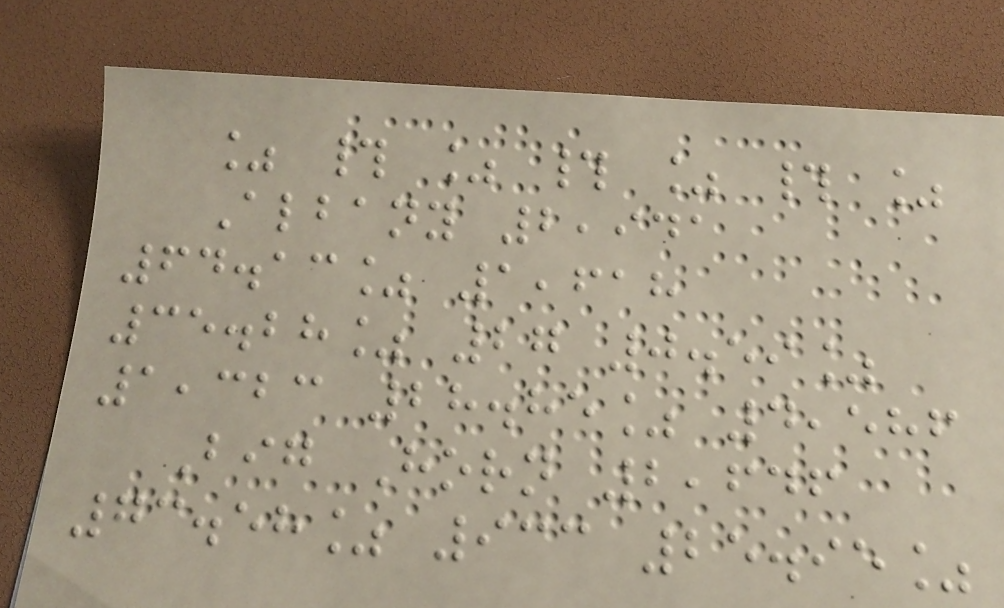% # % # % # %
Albany 2,941
64.13% 1,618
35.28% 27 0.59%
1,323 28.85% 4,586
Big Horn 2,646
73.58% 933 25.95%
